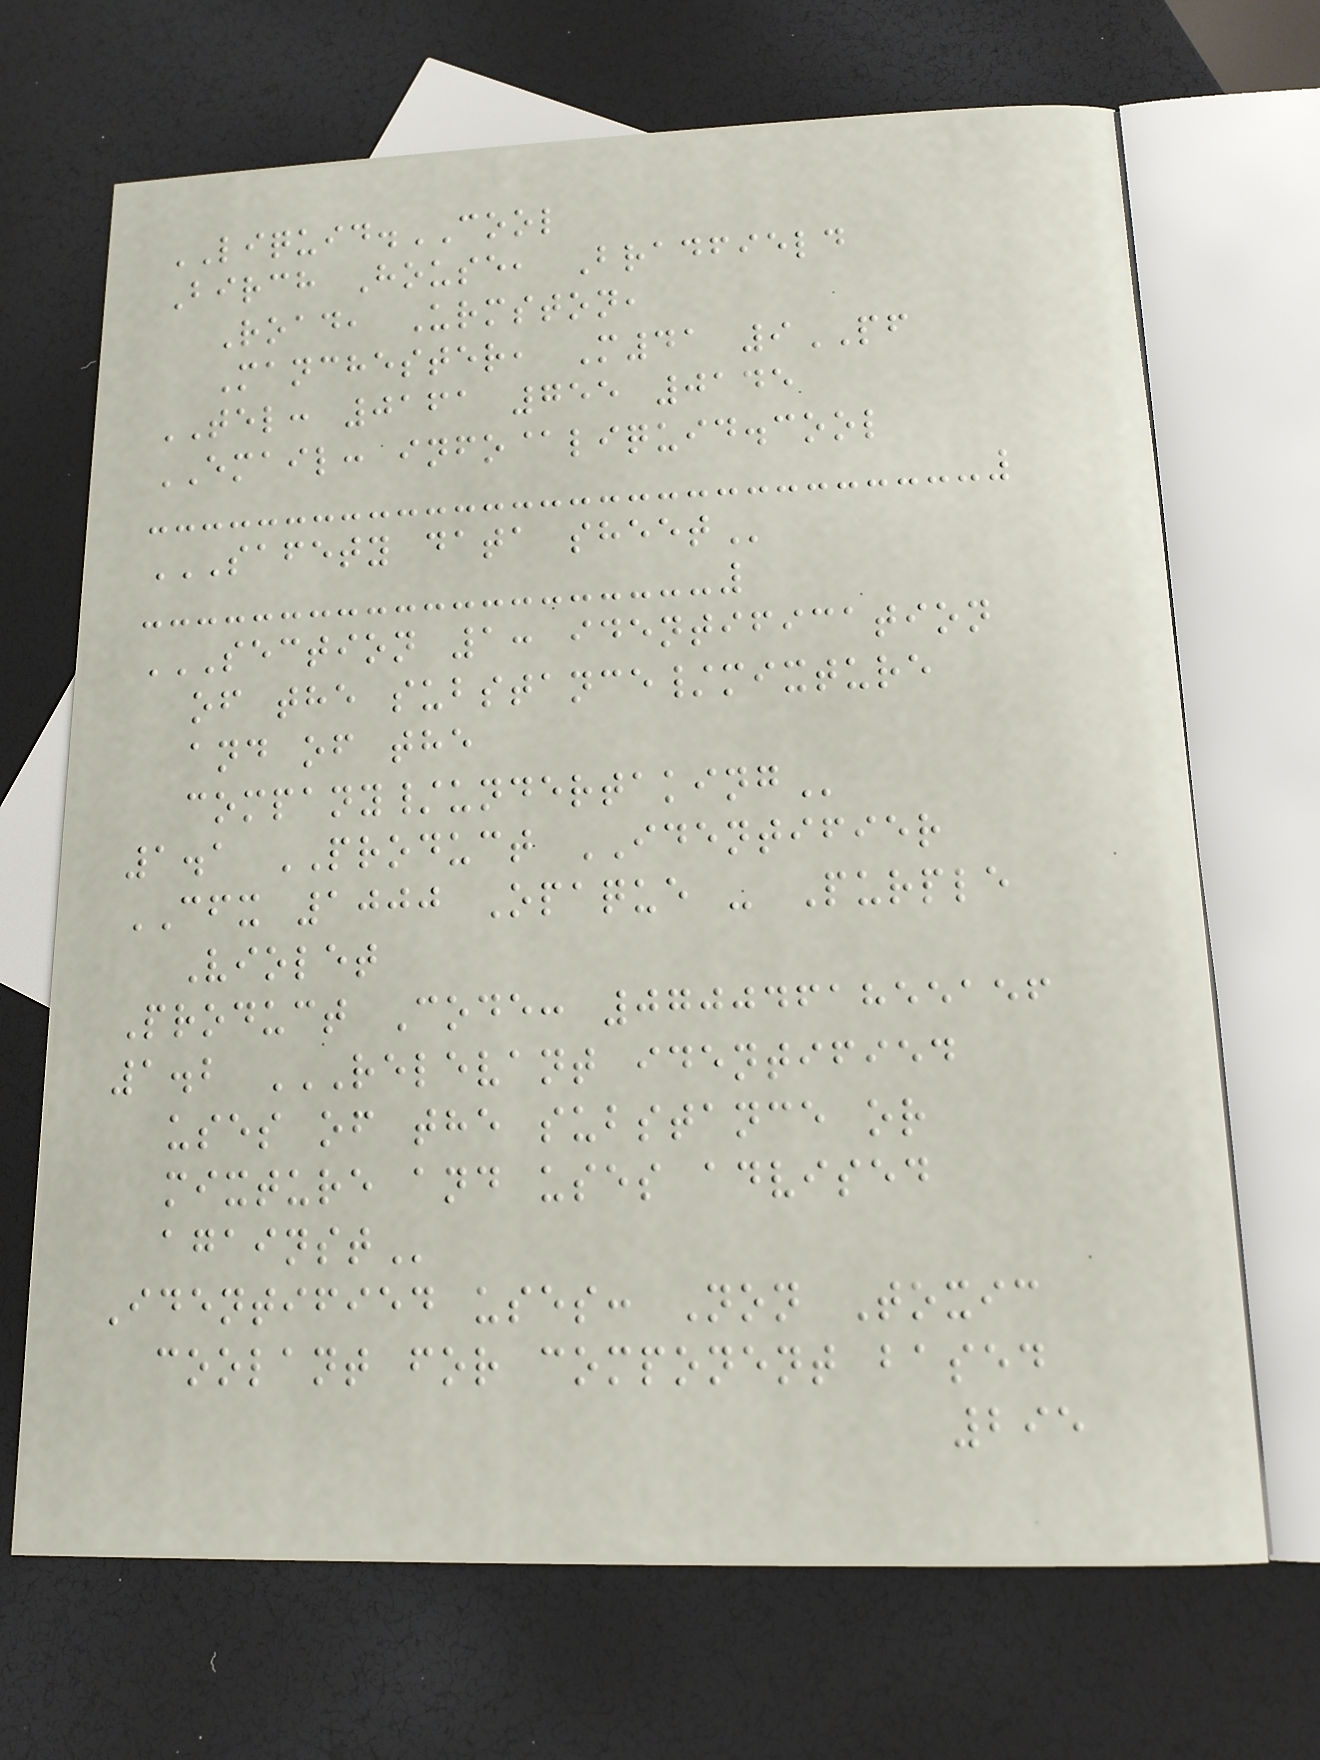LIQUID.COOL
Birch House, Bradfield
Road, Urmston,
Manchester, M41 9PF
TEL: 0161 755 0145
EMAIL: info@liquid.cool
SAFETY DATA SHEET
SECTION 1: IDENTIFICATION
OF THE SUBSTANCE/MIXTURE
AND OF THE
COMPANY/UNDERTAKING
1.1 PRODUCT IDENTIFIER
CFX 1000 Opaque - Purple
Violet
Product Code: 0700461855156
1.2 RELEVANT IDENTIFIED
USES OF THE SUBSTANCE OR
MIXTURE AND USES ADVISED
AGAINST
Identified uses: Non Toxic
coolant for component based
295
